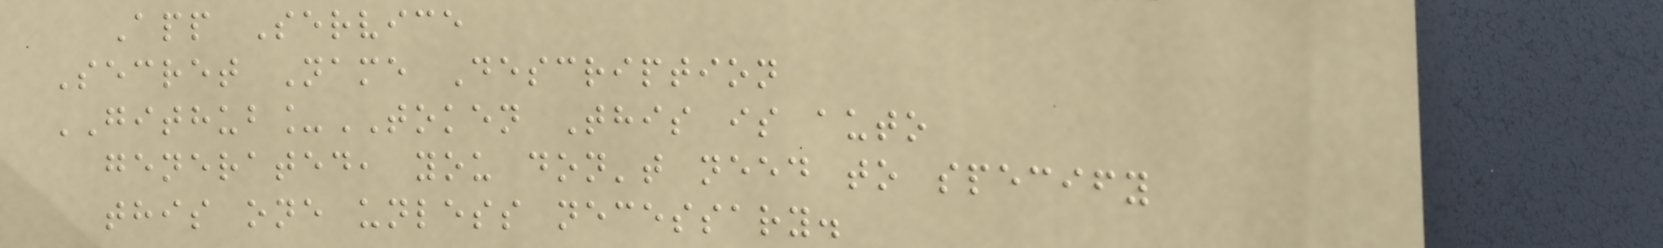App Service
Secret Name Description
GITHUB_TOKEN This is auto
generated, you don't need to specify
this one unless necessary.
